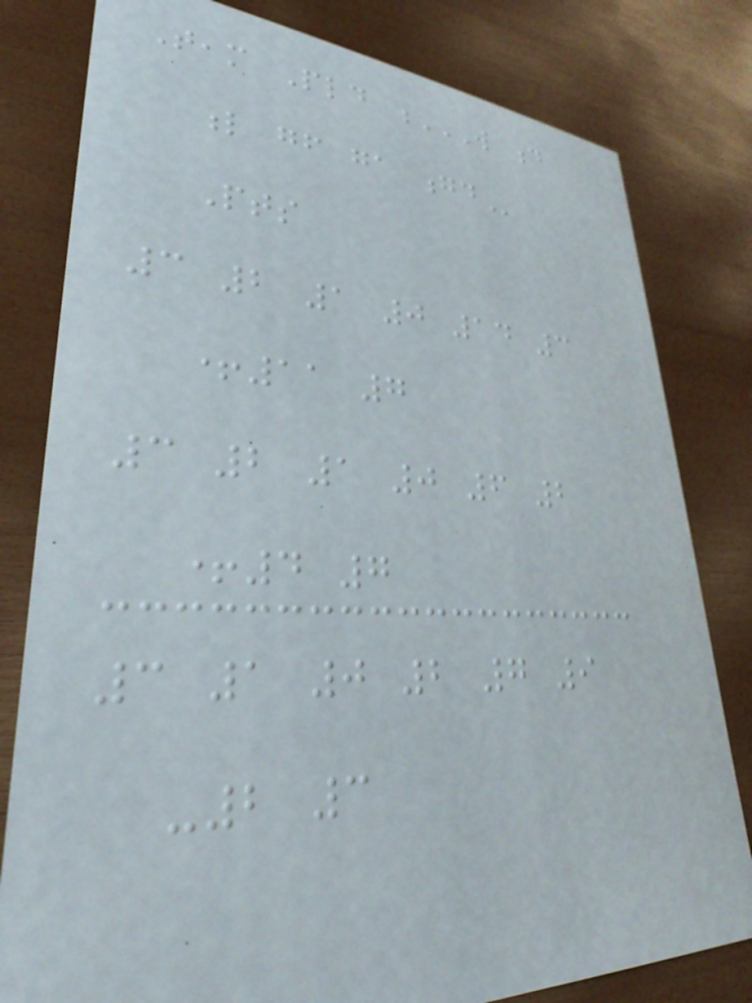Team Pld W D
L GF GA GD
Pts
3 2 1 0 14 3
+11 7
3 2 1 0 6 2
+4 7
3 1 0 2 7 9
-2 3
